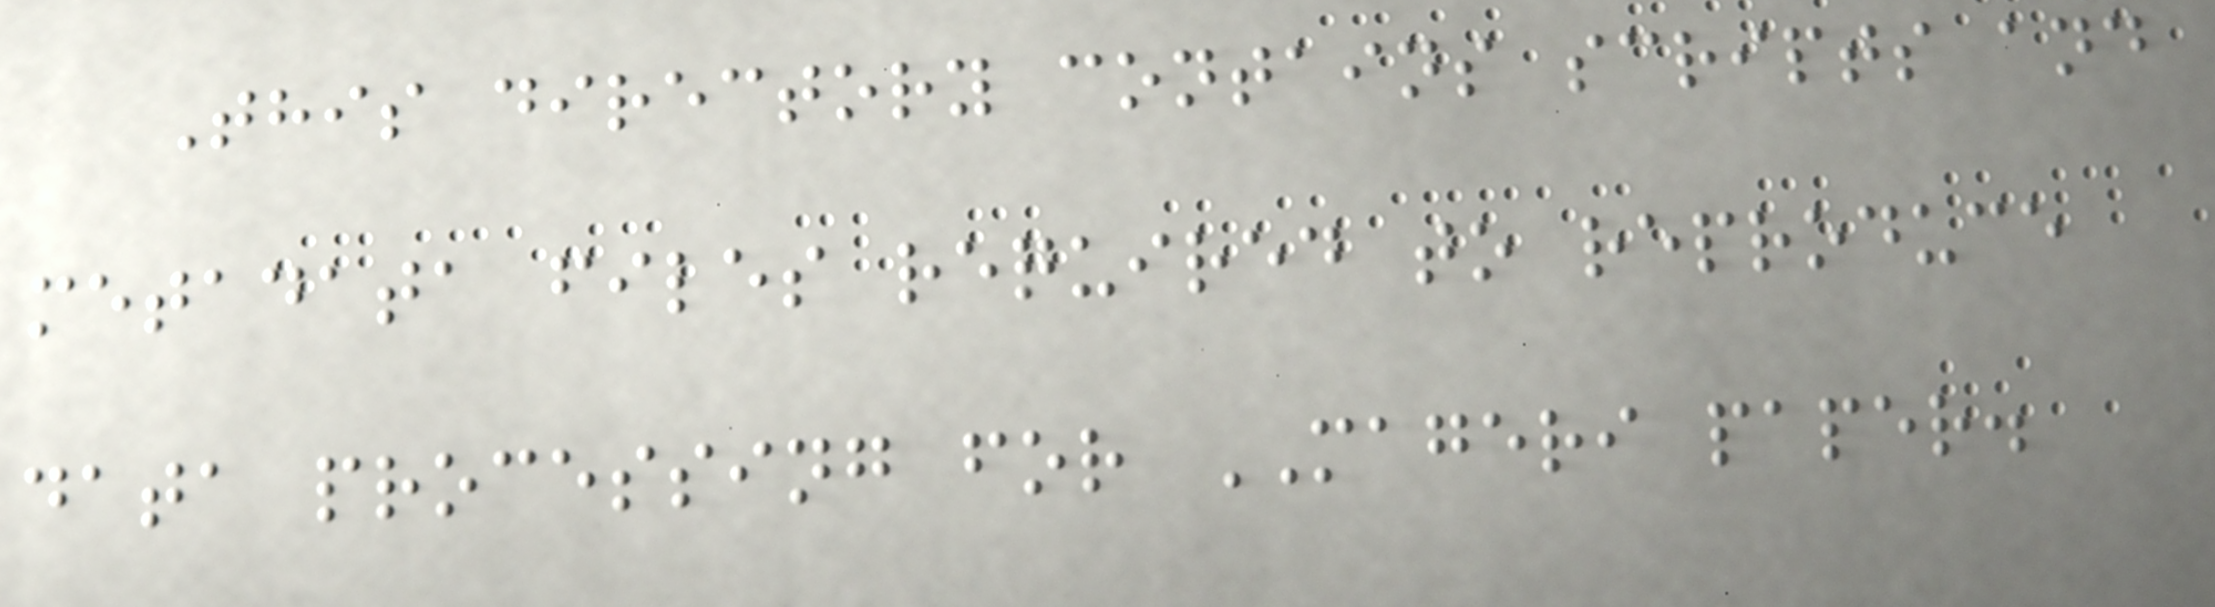This directory contains scripts and
metadata files required to reproduce
data processing for MAGERI paper.
